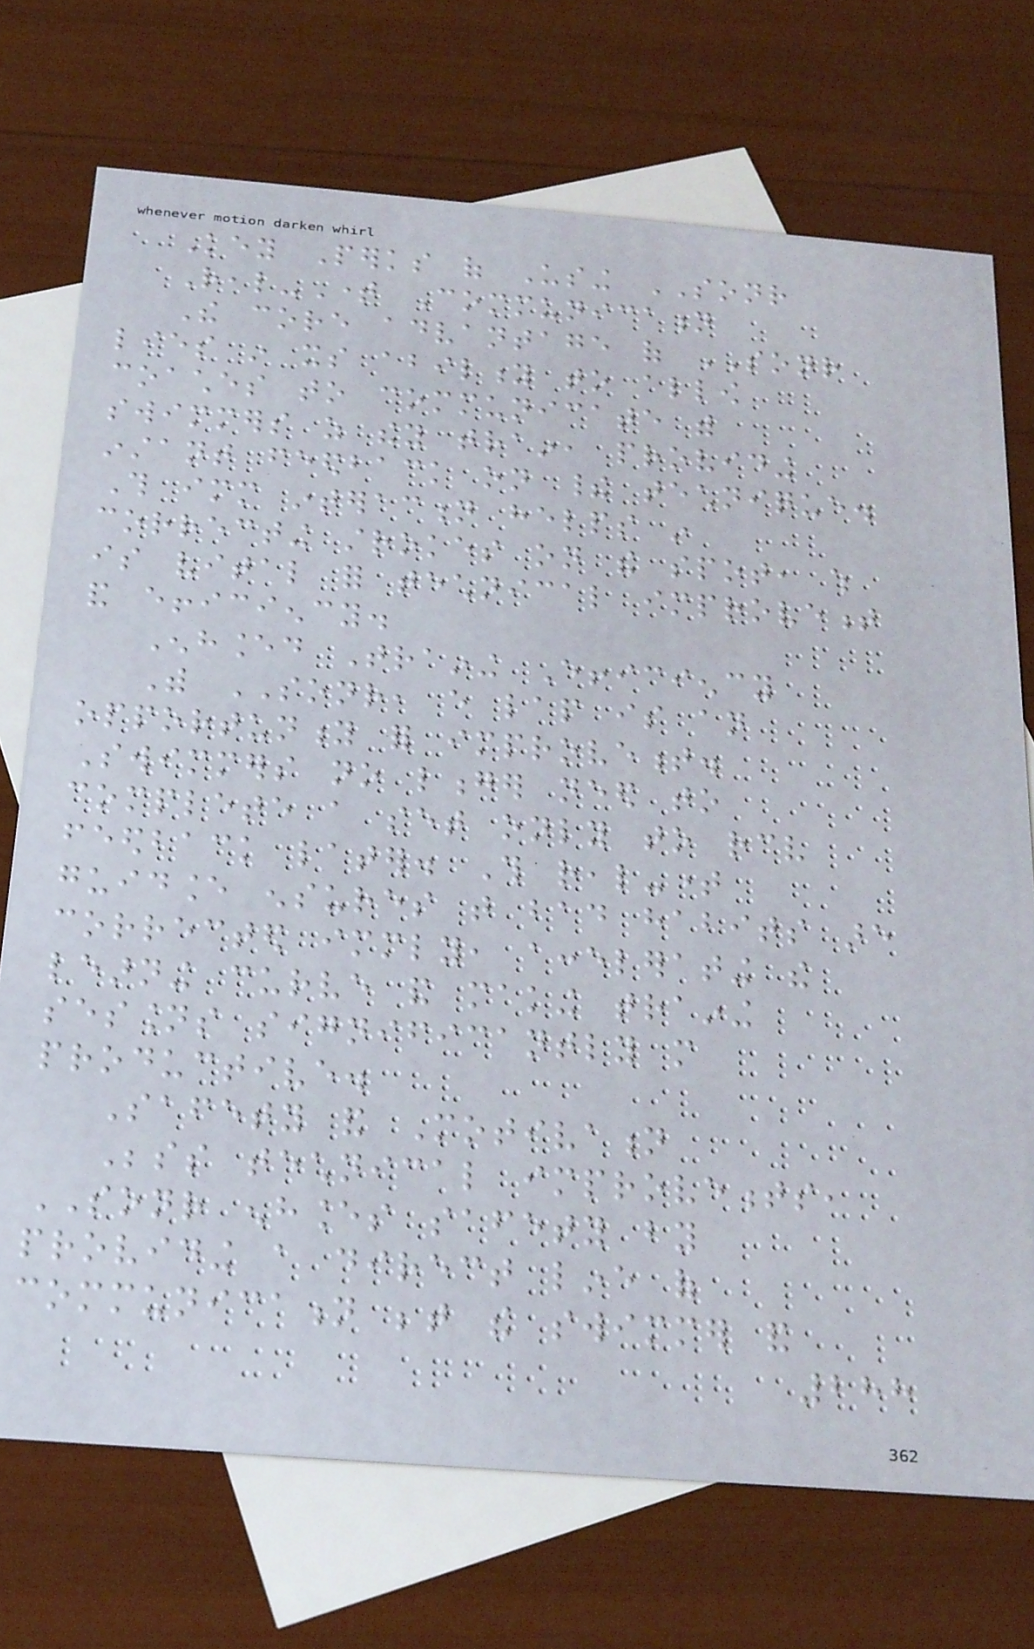Key Perks of Using SONR
Real-Time Communication
The core advantage of SONR
lies in its ability to allow
coaches to communicate with
swimmers as they train, providing
instant feedback on their technique.
This immediate interaction helps in
correcting strokes on the spot, which
is vital for technical improvement
and efficiency.
Enhanced Training Efficiency
With SONR, every lap is an
opportunity for improvement.
Swimmers no longer need to
complete a set only to receive
feedback later. This real-time
guidance ensures that bad habits are
corrected immediately, accelerating the
learning curve and making training
sessions significantly more
productive.
Safety and Motivation
Besides technical improvements,
SONR enhances safety by
providing a direct line of
communication between the swimmer and
288
